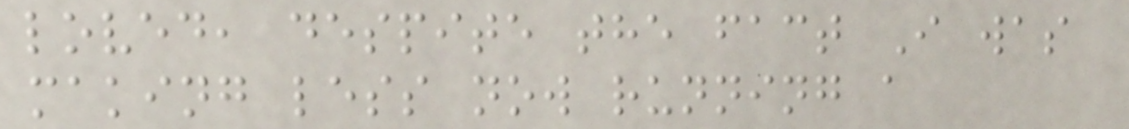loved, despite the fact I was
making less now running a
